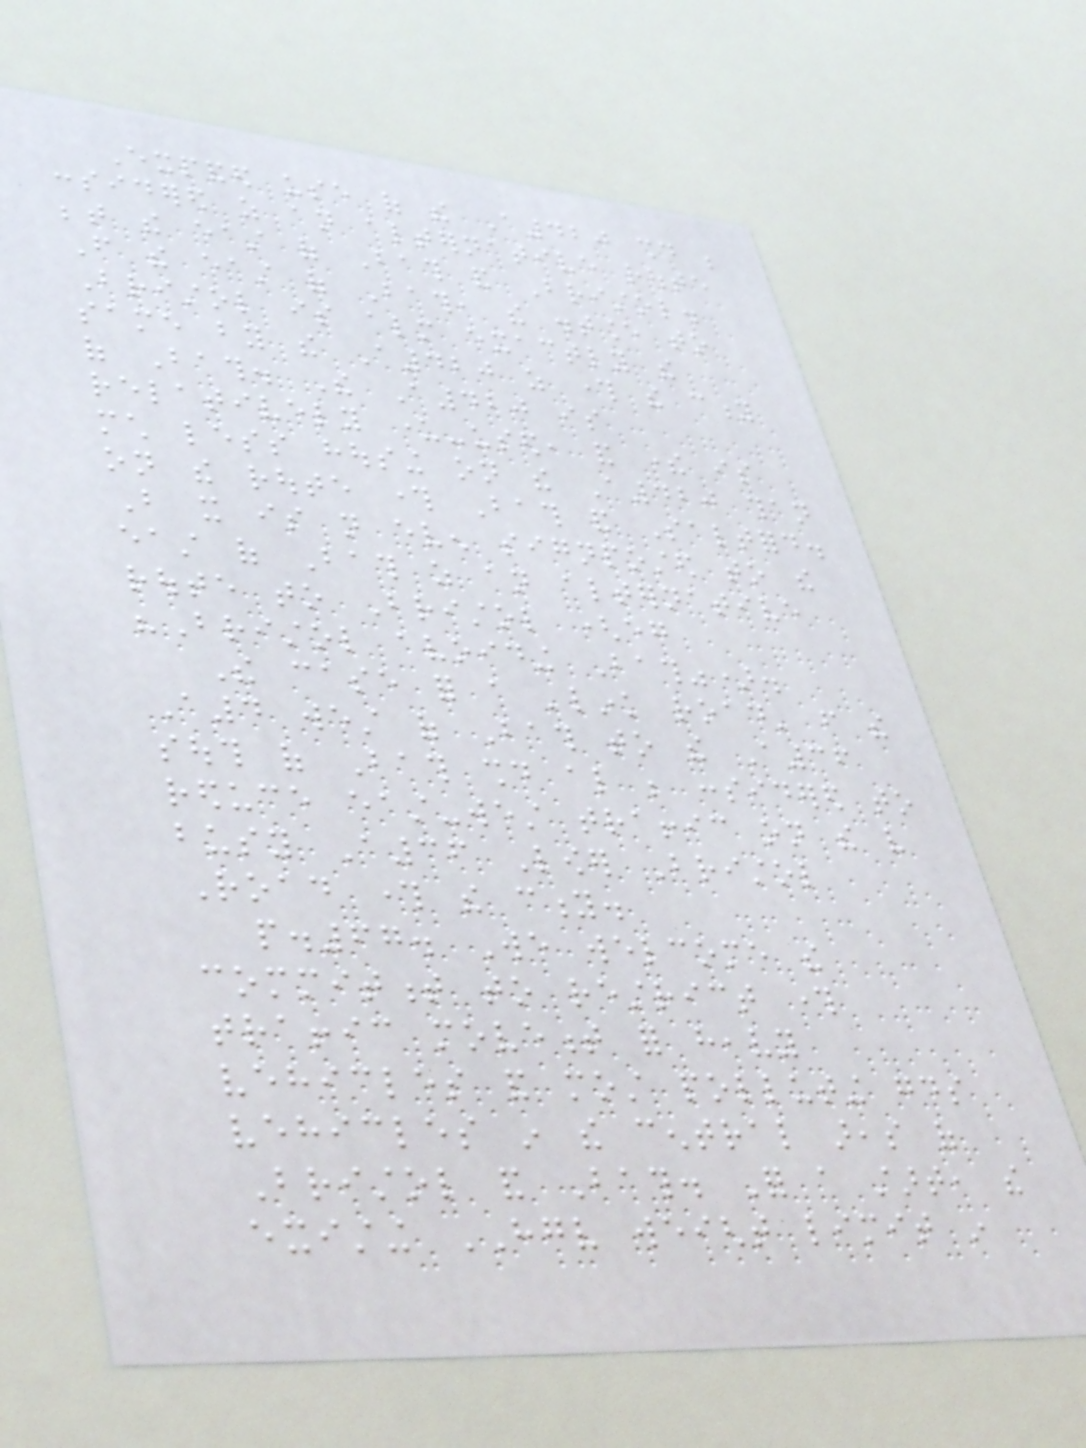Expanded use of the A420 should be
considered as an alternative route
between the east of Bath and Bristol.
From the east of Bath, the distance to
Bristol is almost exactly the
same by the A420 as through the city
of Bath. The A420 is
relatively under-used, and there is
much less housing on the A420 than
on the route through Bath and Saltford.
But it is not even signposted to the
east of Bath as an alternative
route to Bristol (eg
"Bristol avoiding Bath").
The case for a 'link road' from the
A4 west of Bath to the A36
south of Bath should also be considered to
reduce east-west traffic on the very
busy A36 Lower Bristol
Road through the city.
p.67. We welcome the
commitment to restrict through
traffic movement for heavy
vehicles and most polluting goods
vehicles in the central areas of
Bristol and Bath. For a start, the
existing HGV weight limit in
